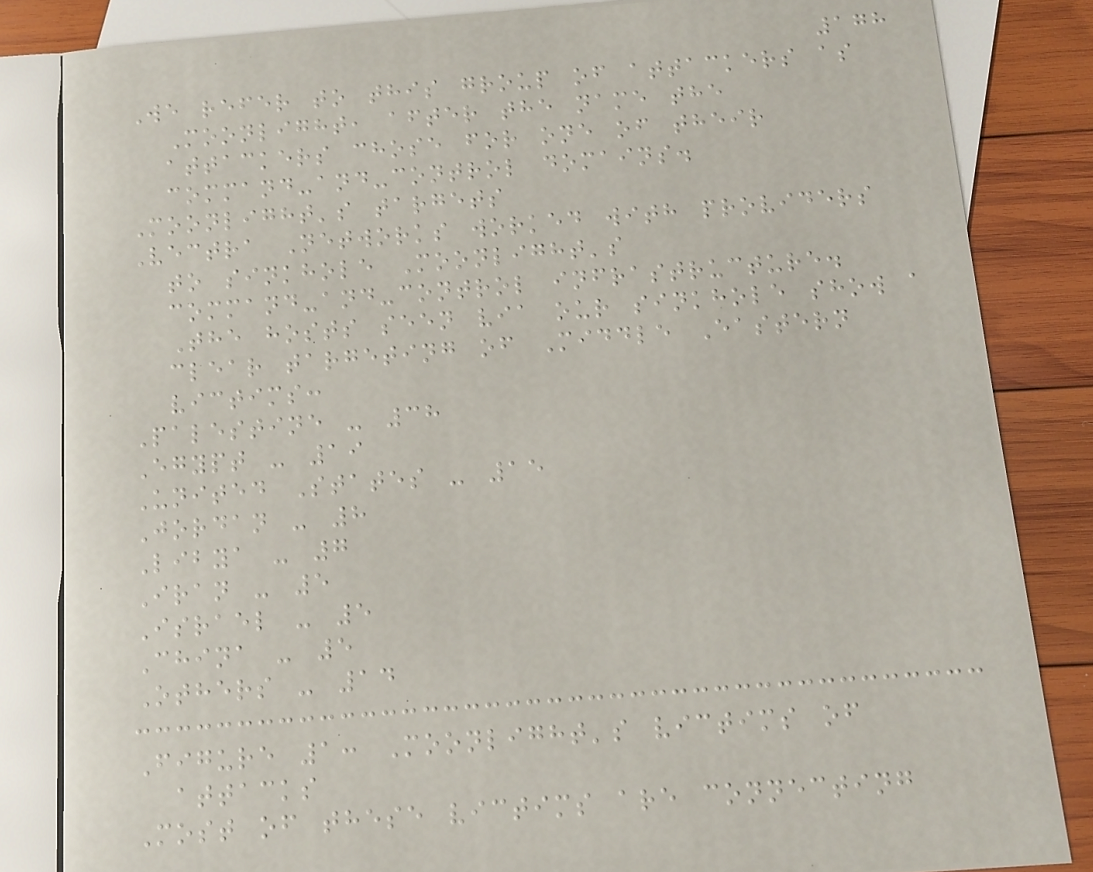178
We refer to this group of attackers as
Moonlight, after the name the
attackers chose for one of their
command-and-control domains.
Moonlight's targets
Vectra Networks worked with providers
to sinkhole Moonlight's
command-and-control infrastructure.
The hosts seen via our sinkhole show a
clear targeting of Middle Eastern
victims:
Palestine - 38
Egypt - 19
United States - 15
Jordan - 8
Libya - 7
Iran - 5
Israel - 5
China - 5
Others - 14
Figure 1: Moonlight's victims of
attacks
Most of these victims are connecting
